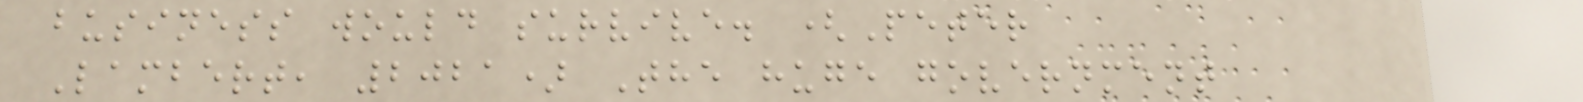business would survive. (Peter
Lambert, 2021) The huge government
